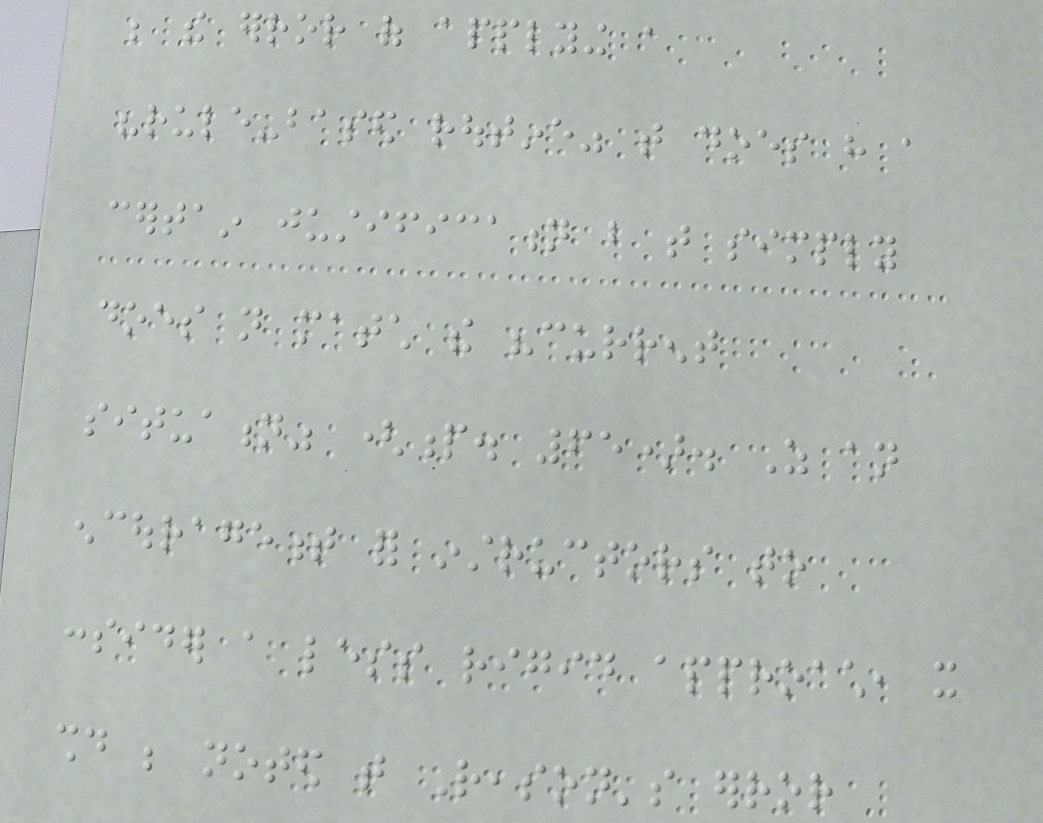be the error of applying a
"rule-based routine" that does have a
certain justification but that simply
does not match the "current
situation" (p. 65). As an
encouragement for instructors to
consider a less rigid approach, it
should be noted that Reason's error
